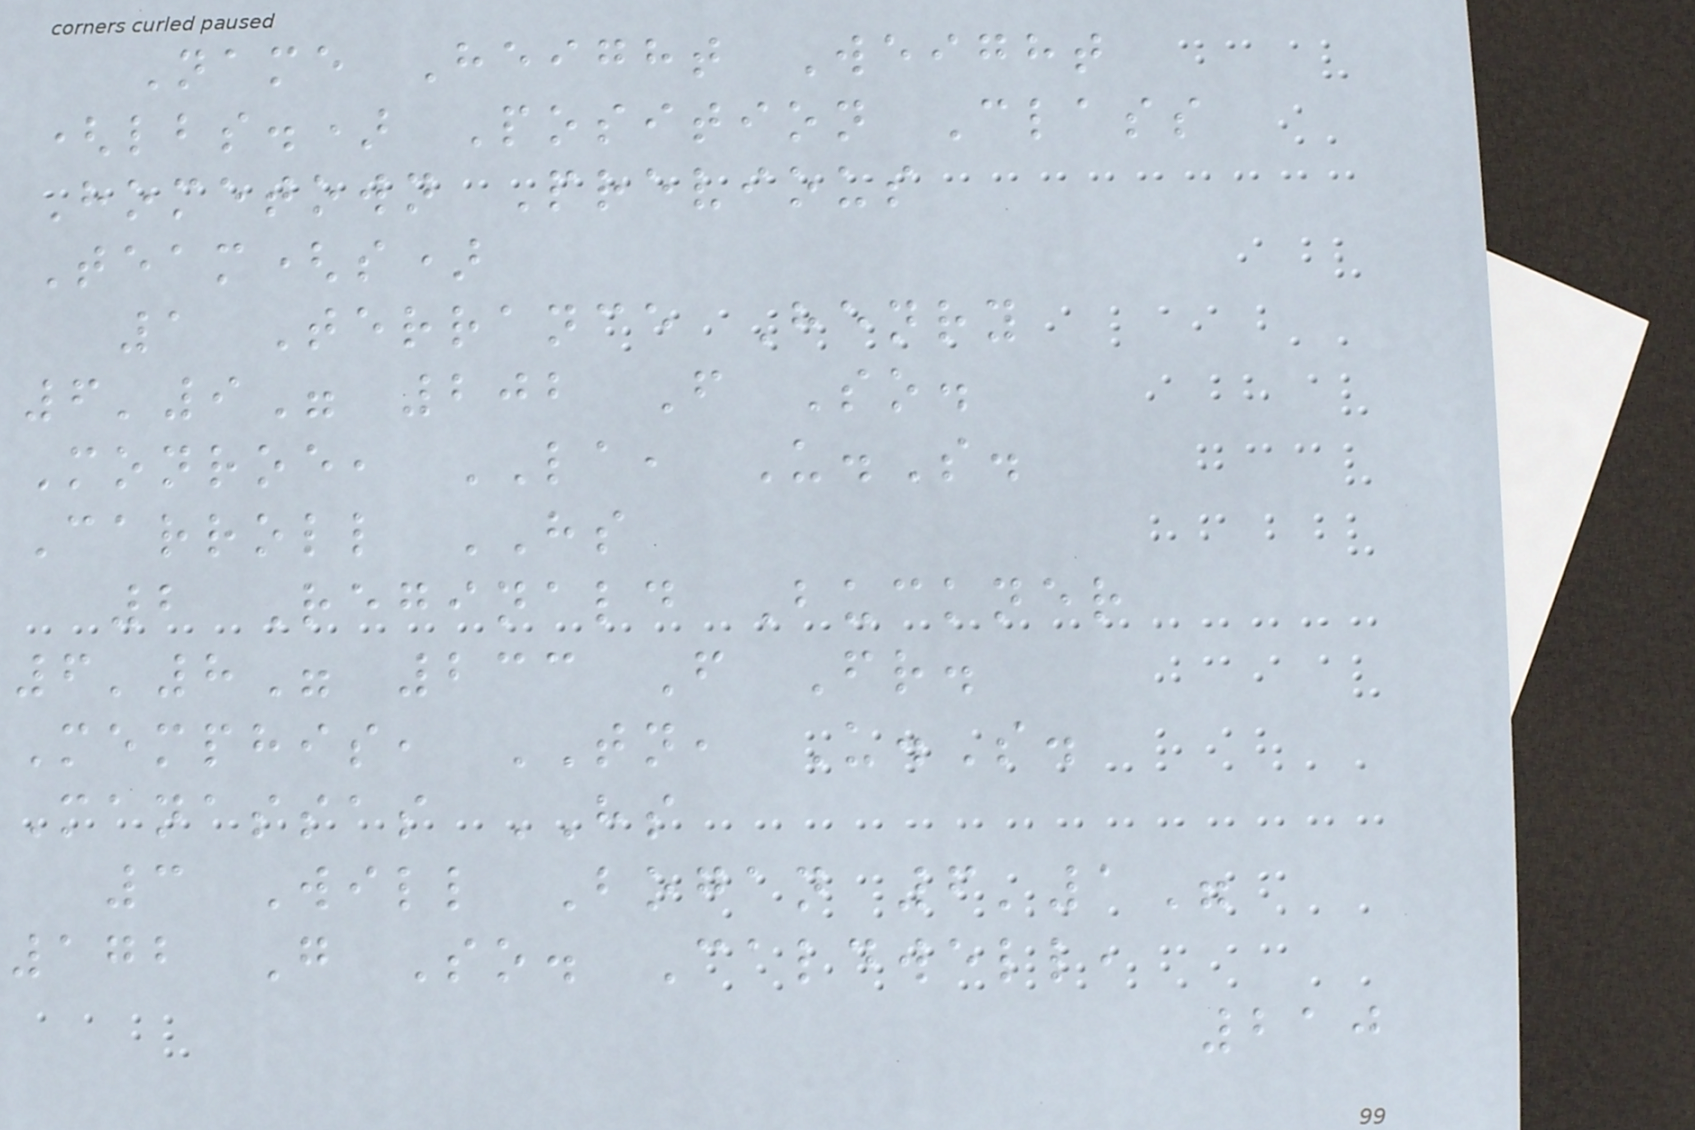Name Height Weight
(lbs.) Position Class
Hometown Previous
Team(s)
1 Terrance Henry
6'9" 202 F So.
Monroe, LA, U.S.
Carroll HS
2 Reginald Buckner
6'8" 233 F Fr.
Memphis, TN, U.S.
Manassas HS
3 Will Bogan 6'1"
172 G So. Caldwell,
210
